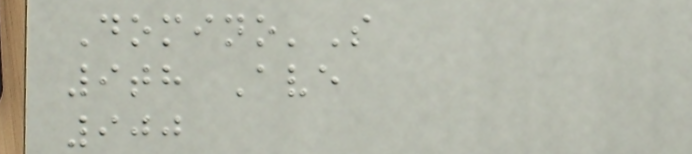Domino'S
9th Ave
900
